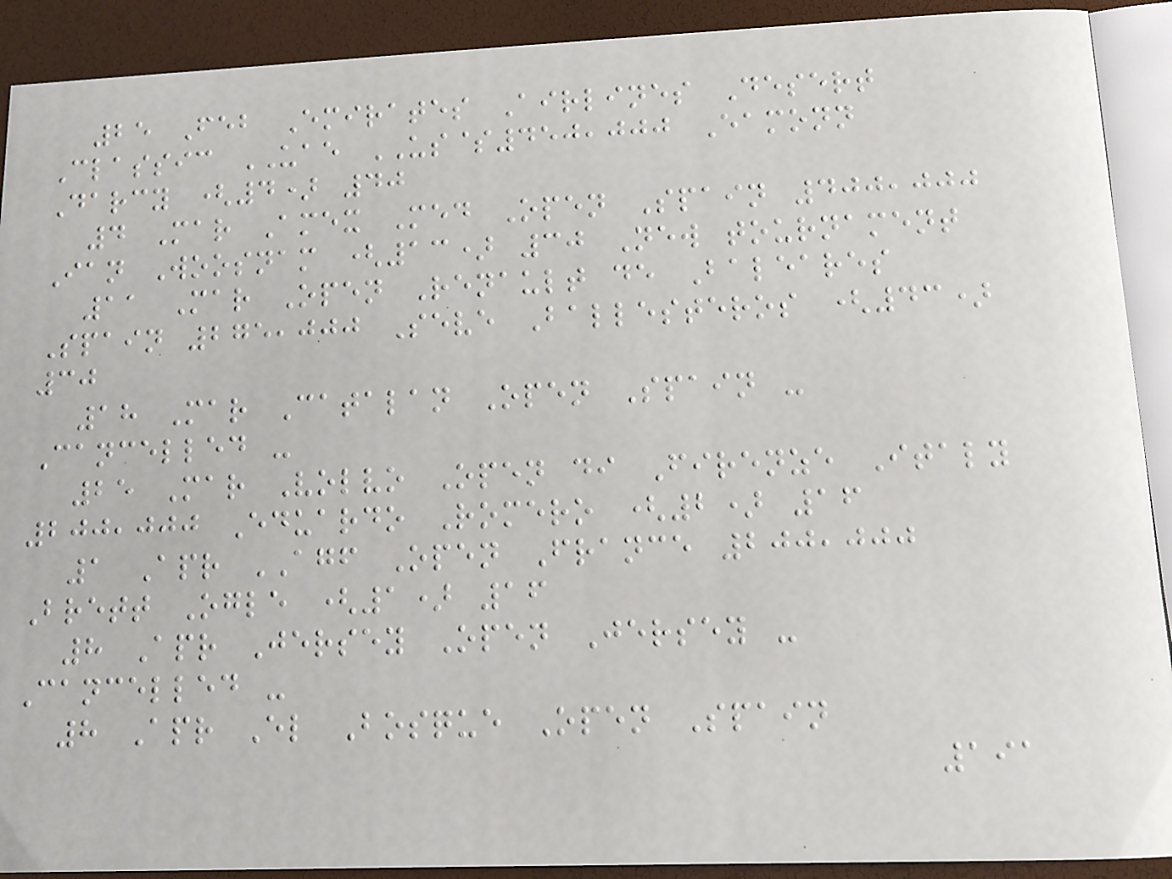25 Feb Emirates Airlines Desert
Classic UAE US$450,000 Eamonn
Darcy (4) 40
4 Mar Amex Med Open Spain 400,000
Ian Woosnam (13) 30 New tournament
11 Mar Open Renault de Baleares
Spain 275,000 Seve Ballesteros (43)
30
18 Mar Catalan Open Spain -
Cancelled -
25 Mar Volvo Open di Firenze Italy
200,000 Eduardo Romero (2) 16
1 Apr AGF Open France 200,000
Brett Ogle (1) 16
8 Apr Jersey Open Jersey -
Cancelled -
8 Apr El Bosque Open Spain
191
